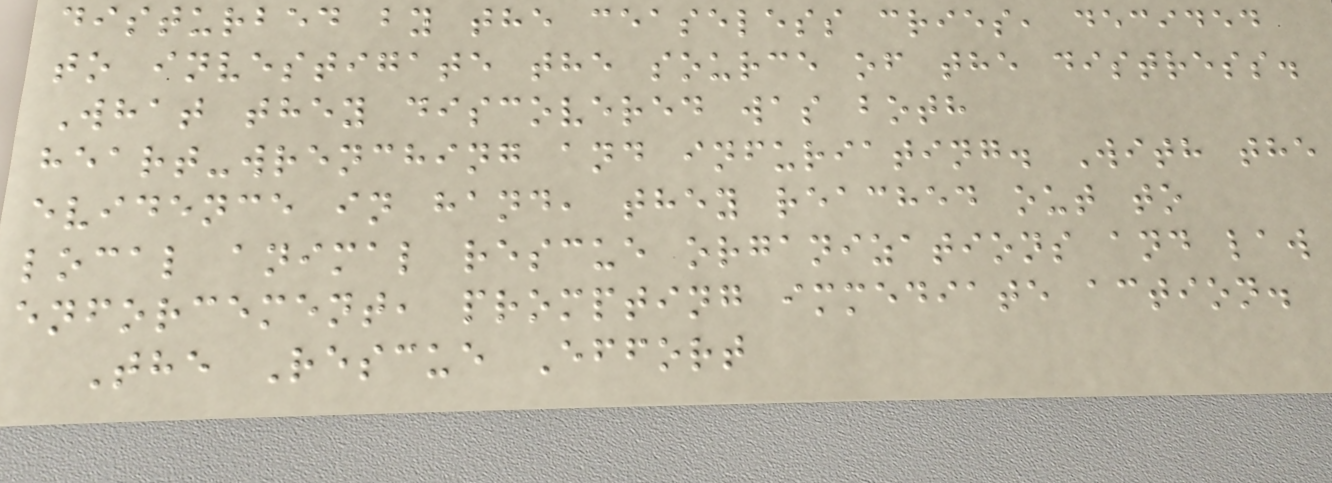disturbed by the ceaseless cries, decided
to investigate the source of the distress.
What they discovered was both
heart-wrenching and infuriating. With the
evidence in hand, they reached out to
local animal rescue organizations and law
enforcement, prompting immediate action.
The Rescue Effort
